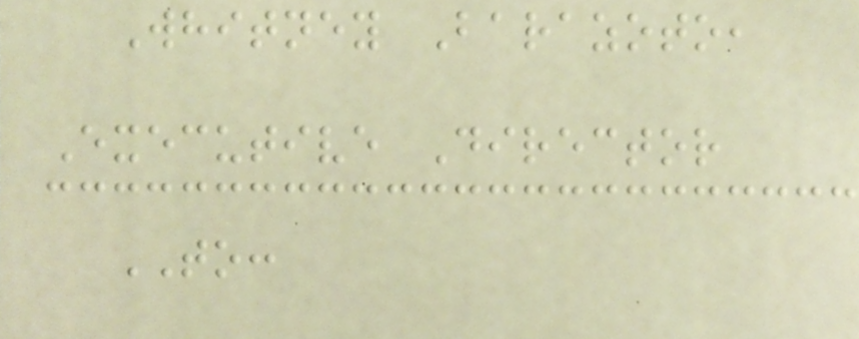Whitney Barazoto,
Executive Director
TO:
